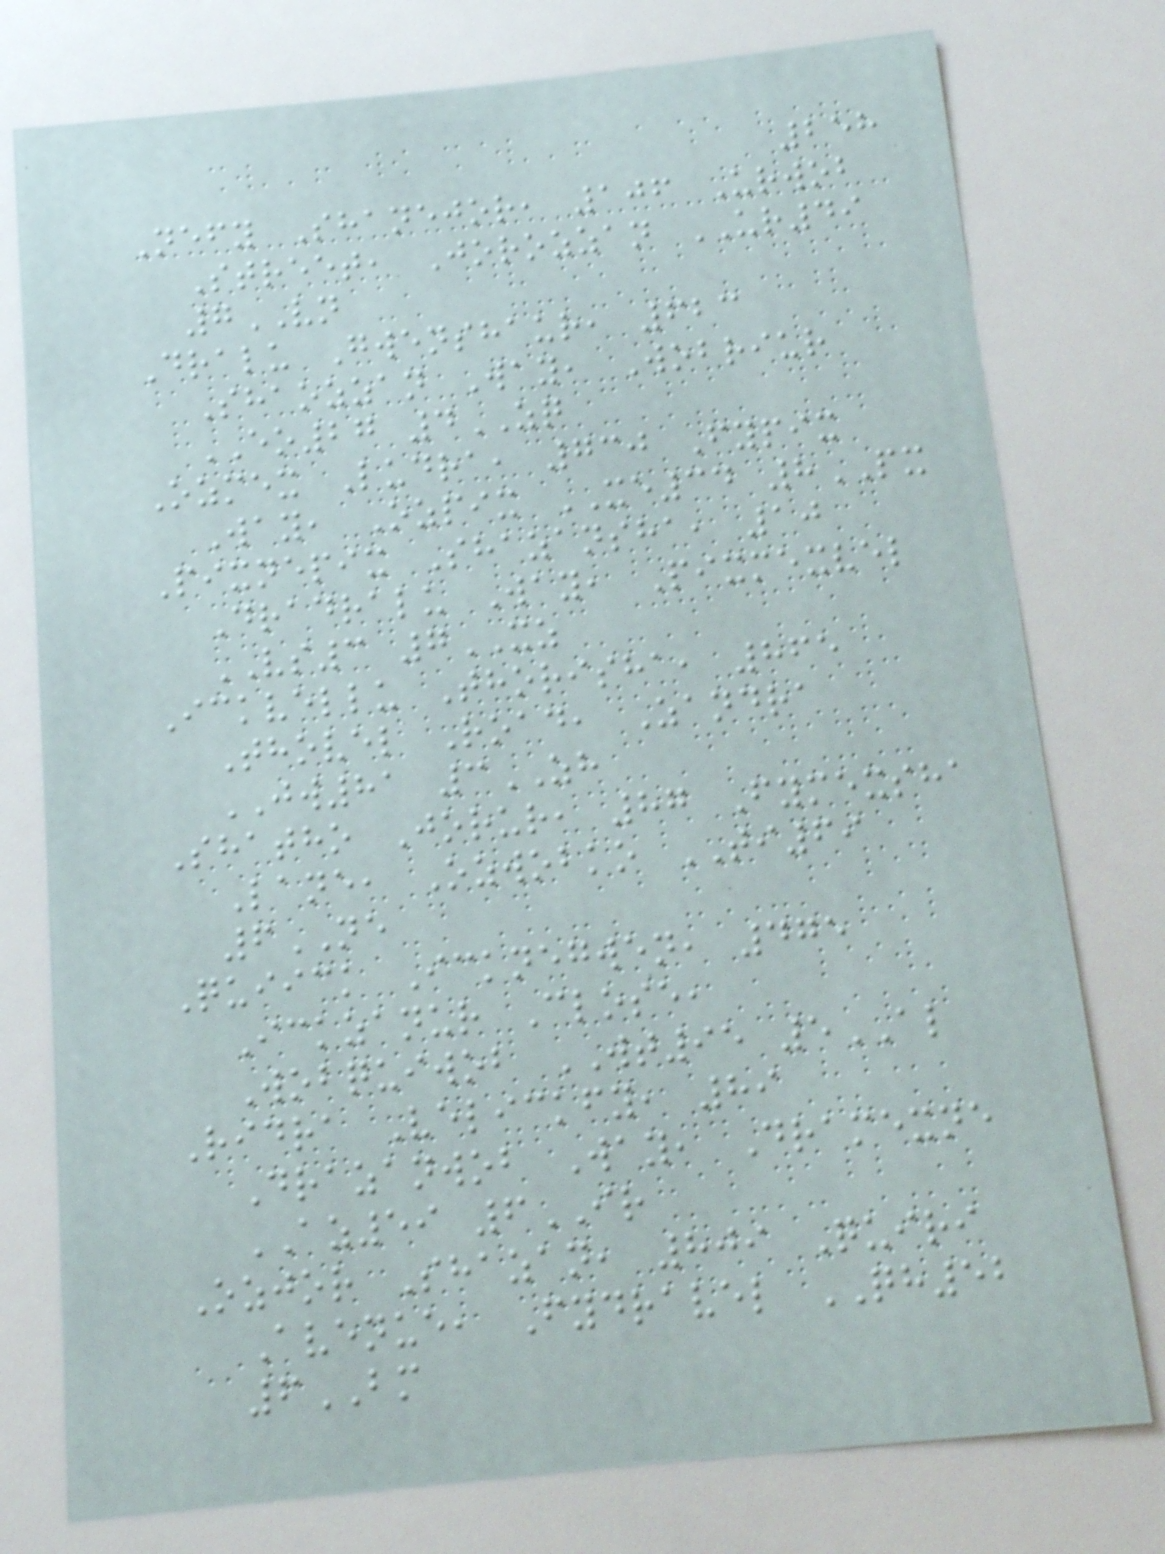258
Nefy Shanejor, 106 Urwob
Street, Jorozzan UR49
7VN
Dralu Gwenshaur, 623
Shaozzan Way, Wobriur
EO27 4ZQ
Ozmex Ludra, 730 Fypix
Way, Ozpix XE34 8PX
Pixnepix Shazansha, 10
Dradralu Way, Pixmexvel
VS3 7XZ
Ickvellu Thorisha, 865
Thovel Road, Zandra
JW81 3ZH
Shatho Jorur, 87 Fymexsha
Lane, Ozwobko TI69
6NE
Quiick Icknegwen, 475
Ickzanur Close,
Wobquiwob WT95 5AL
Ridra Velickfy, 89
Drazanwob Way, Dramexne
AZ59 6IR
Ozjor Shazan, 809 Quiri
Avenue, Fydravel QH52
6BM
